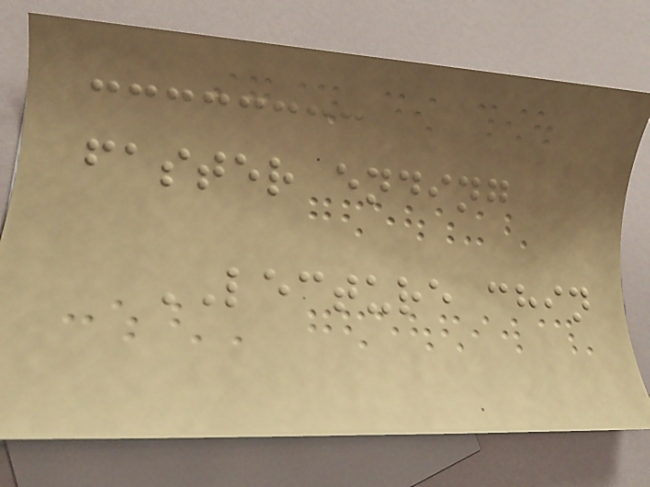faster ending
LECTURE chin
